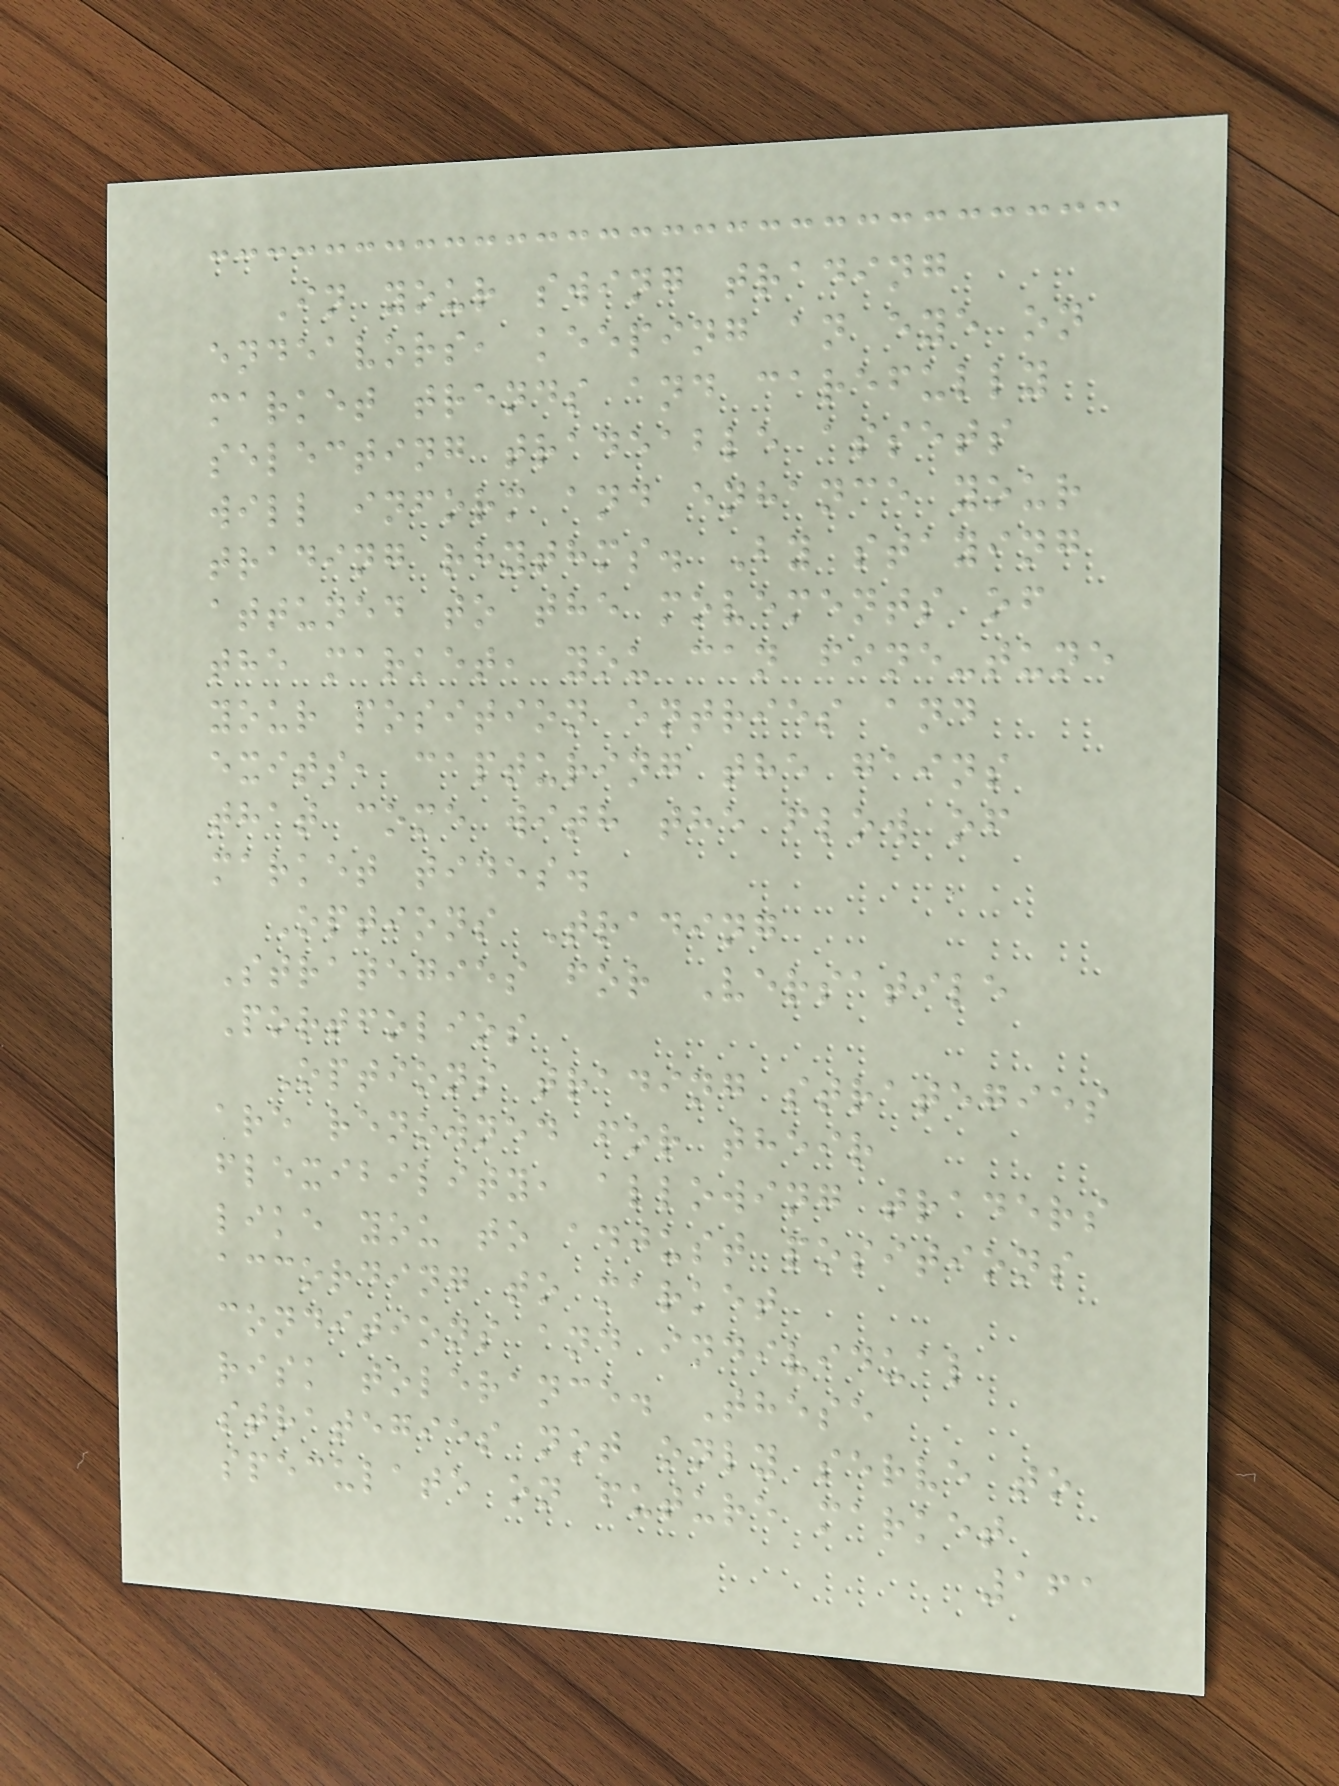In your swing trading
endeavors, keeping an eye on
market trends and carefully
selecting tradeable assets
will inform and enhance your
trading rhythms. By staying
attuned to the movements of
the market, you can fine-tune
your position entries and
exits, capturing the gains
that come with the flow of
market tides.
Options Trading
Strategies for Versatile
Portfolios
Options trading strategies
are renowned for their
flexibility, allowing traders
like you to adjust positions
according to market
conditions and individual
risk tolerance. These
strategies not only serve to
speculate on future market
161
